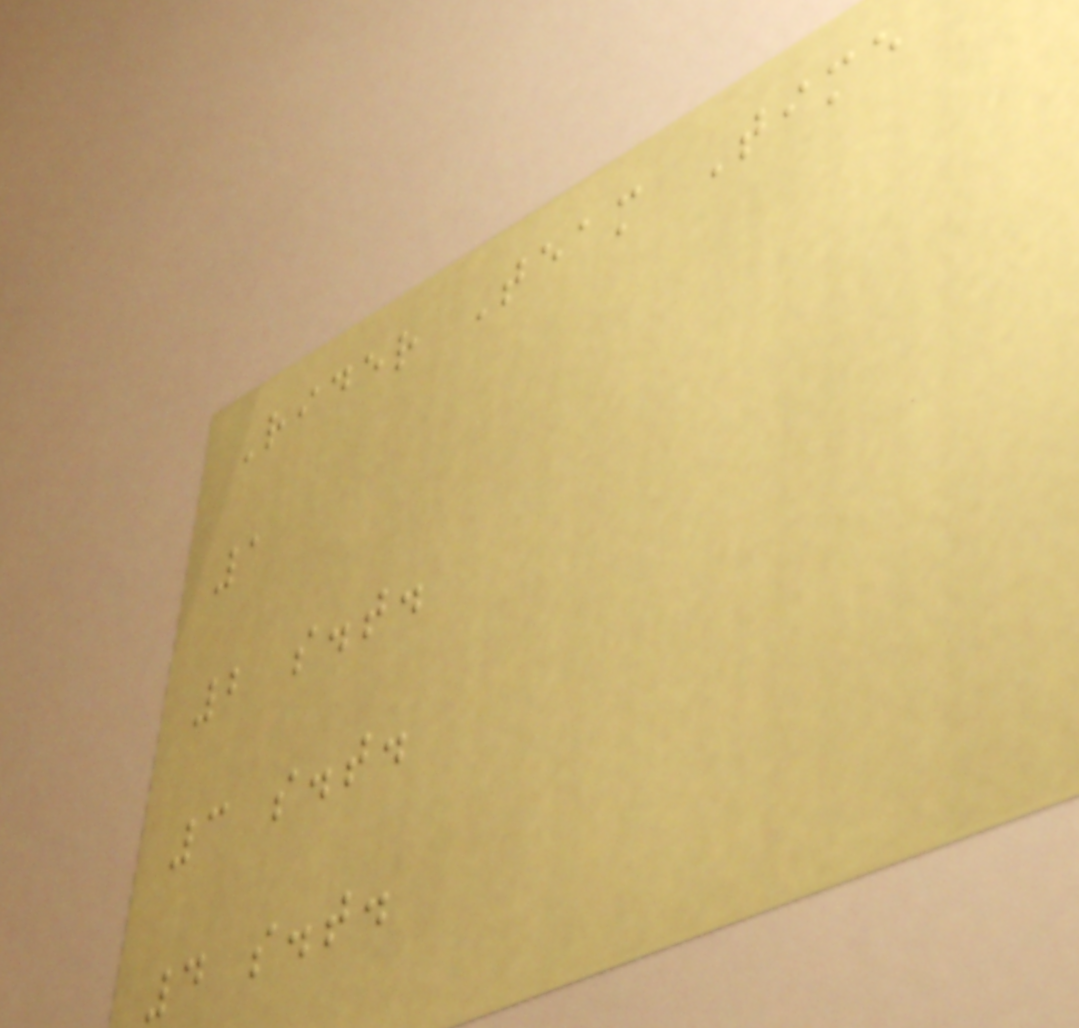Rider Team Time
1
2 s.t.
3 s.t.
4 s.t.
